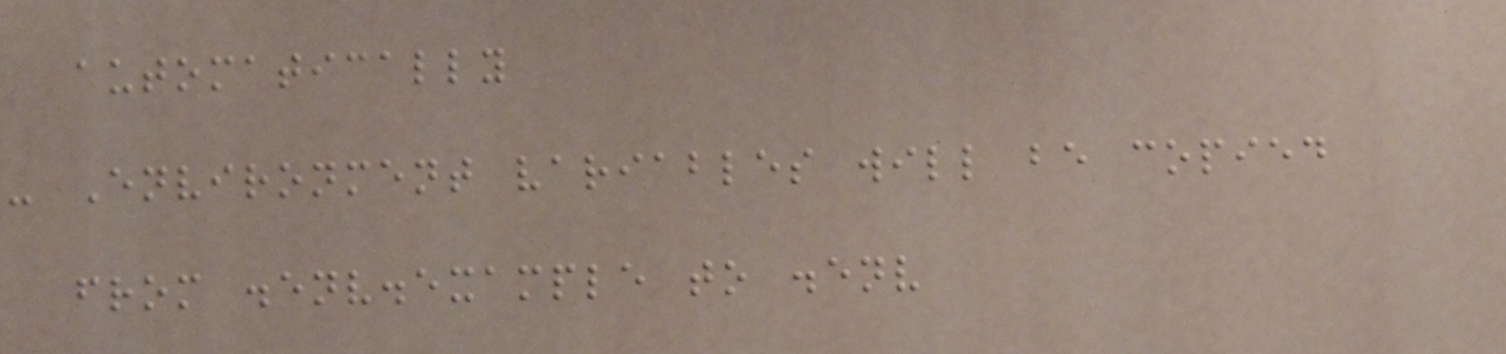automatically
- Environment variables will be copied
from .env.example to .env
